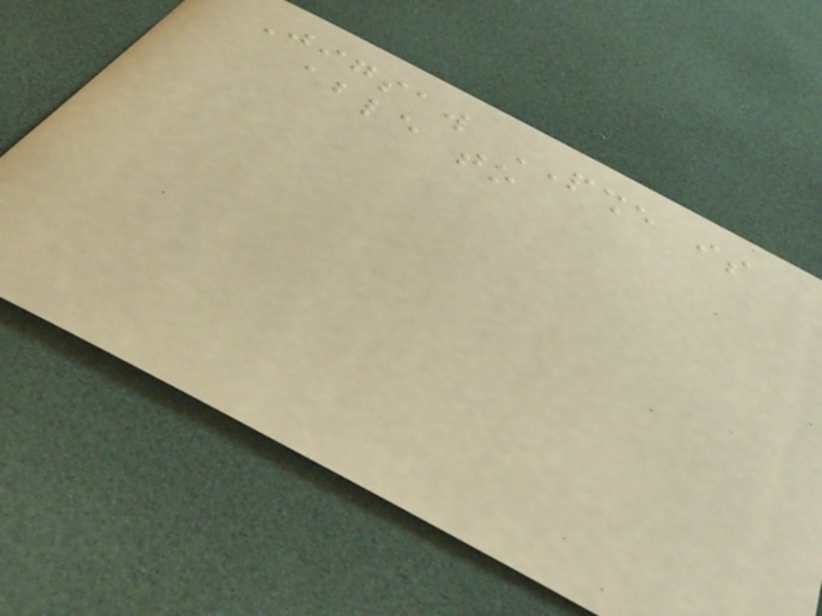Jigsaw PSHE is
able to
